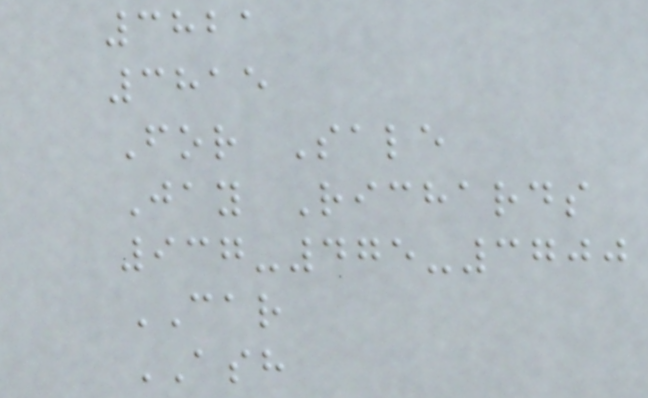3821
3815
For Sale
Jay Richards
937-475-3700
CAR
ASH
